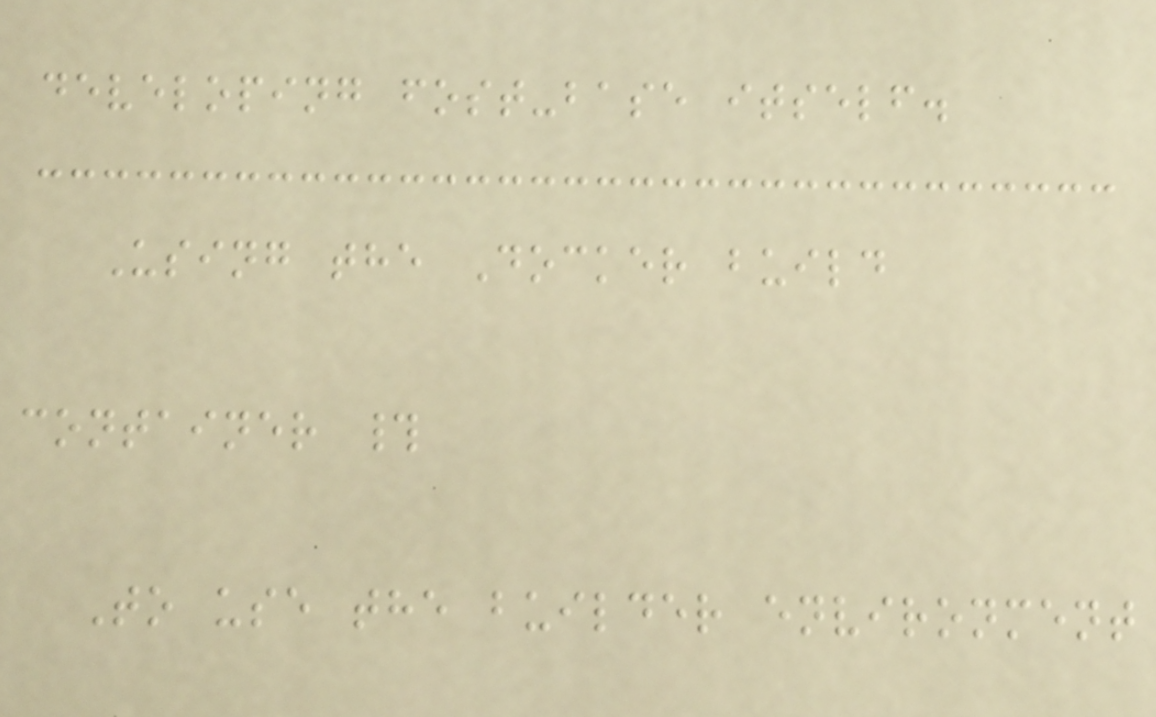developing fost-base itself.
Using the Docker build
container #
To use the builder environment
